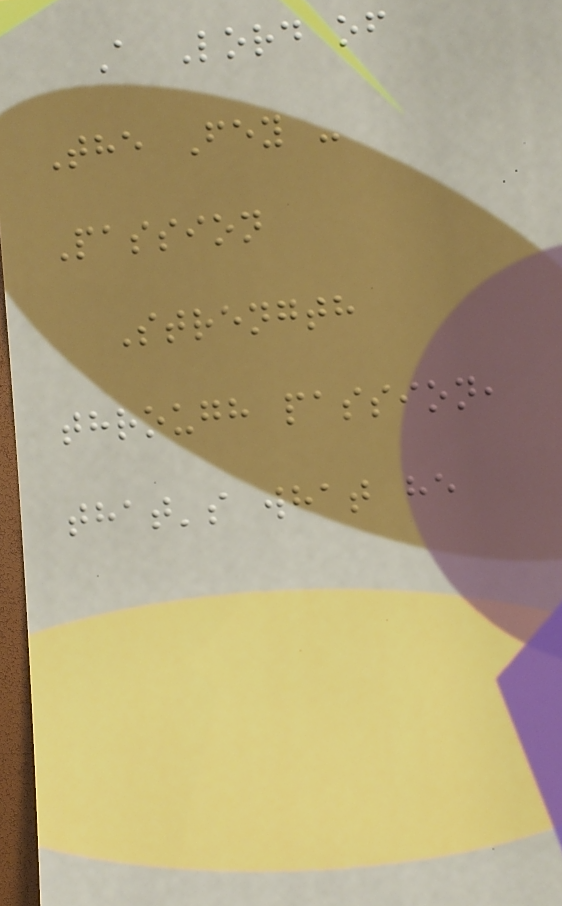A Lord of
The Fey -
Passion
Strength
through passion,
that's what he
